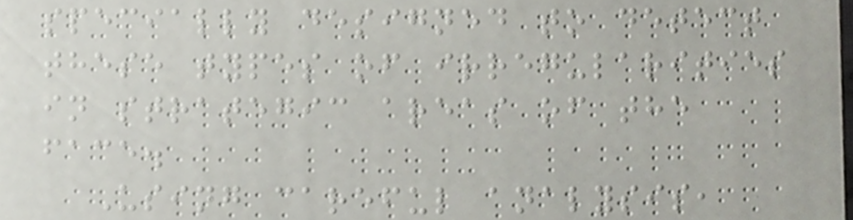specially designed to detect
these types of irregularities
in strategic areas of the
face.
Using careful analysis,
